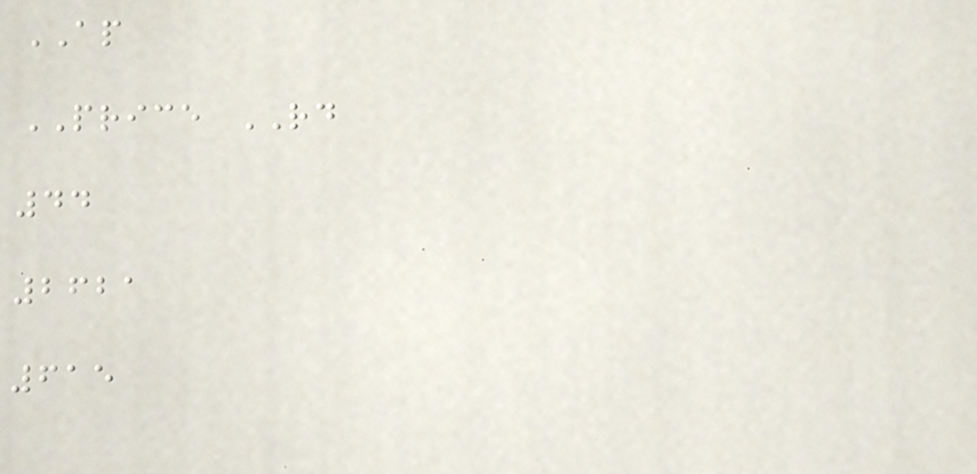AP
PRICE RD
44
2621
615
